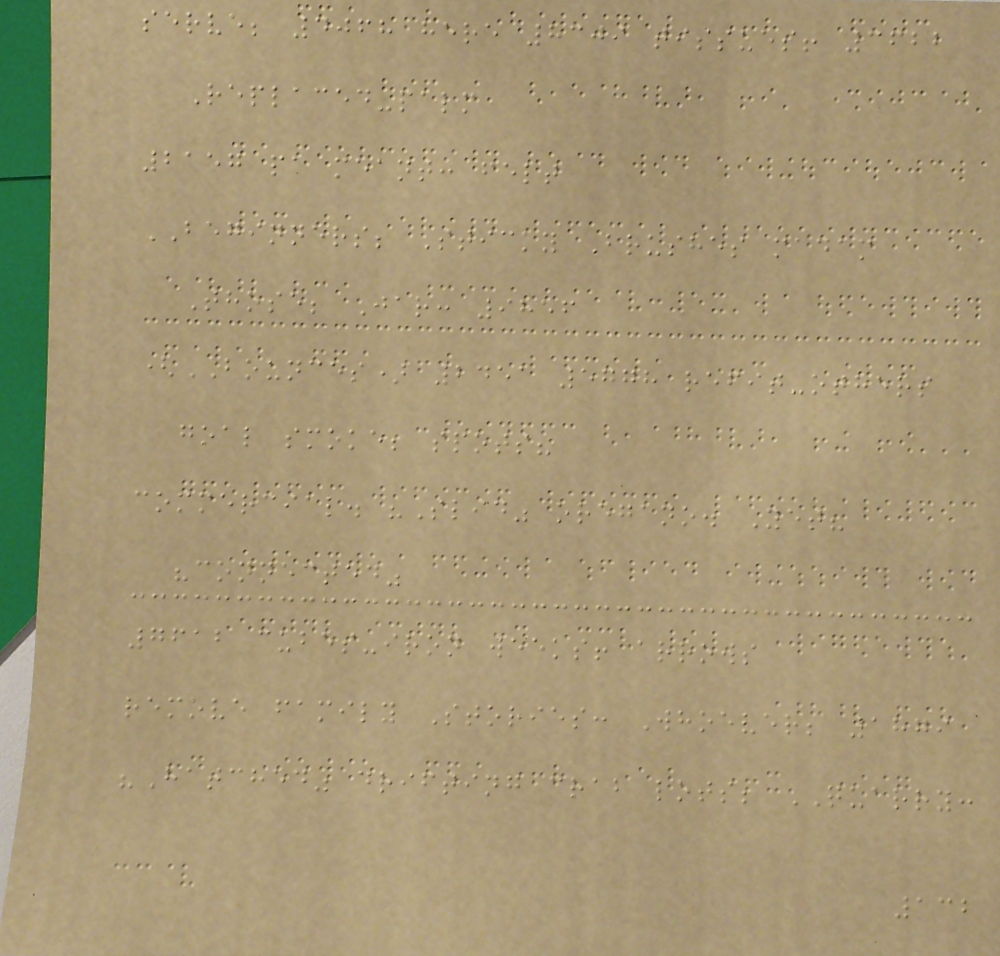serve; 4068 here 8309 tissues! 3622
Replaced-palm
2157 pa meant: felt
BEGINNERS; Sticky Brushes madam
Those; Jar: 9856
(BOUNCES) 2451 5778 refit-others
goal smoke; spots?
commercial. "Slid" oregano. Yet?
"connected"
7612 cubes-iron weeks! arrows
remove family Stories: Whoever; 1879
"Hatched" drifting crab lots; QUARRY:
132
